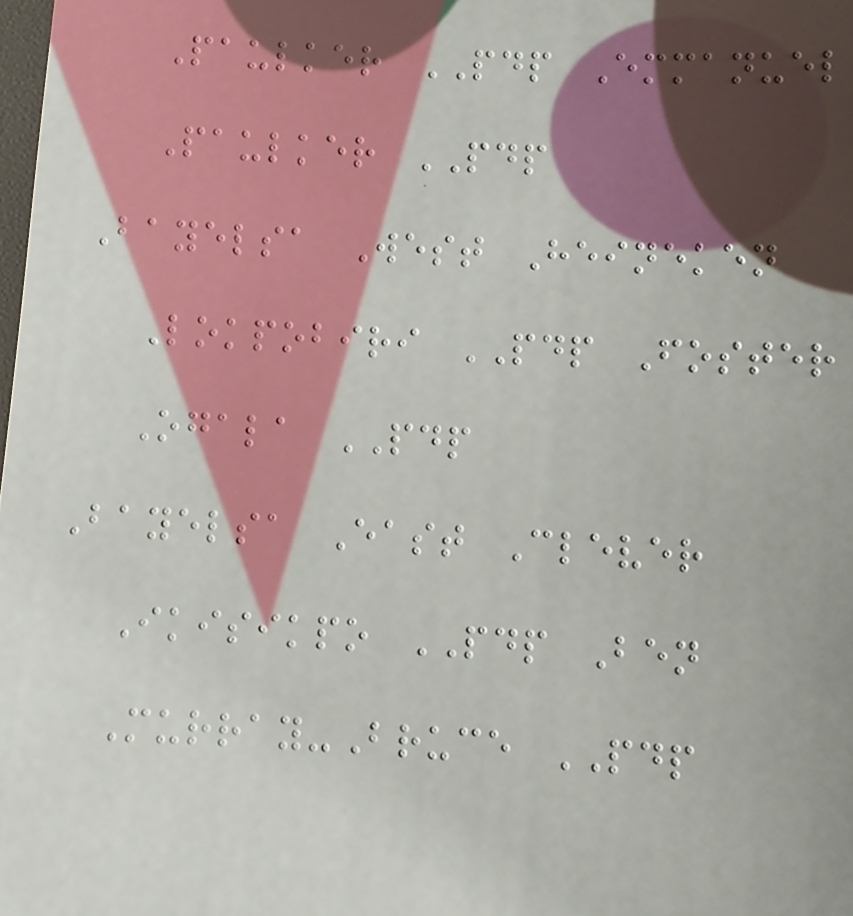Paulker PDP Emmanuel
Paulker PDP
Bayelsa West Heineken
Lokpobiri PDP Foster
Ogala PDP
Bayelsa East Clever
Ikisikpo PDP Ben
Murray-Bruce PDP
